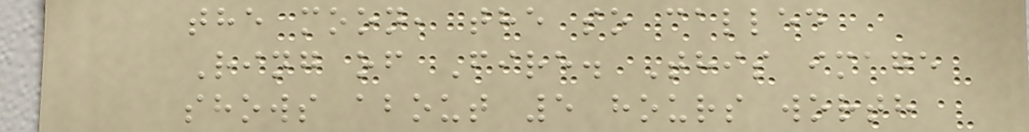the moon, the so called
Ring of Fire. This image
shows about 5 hours worth
